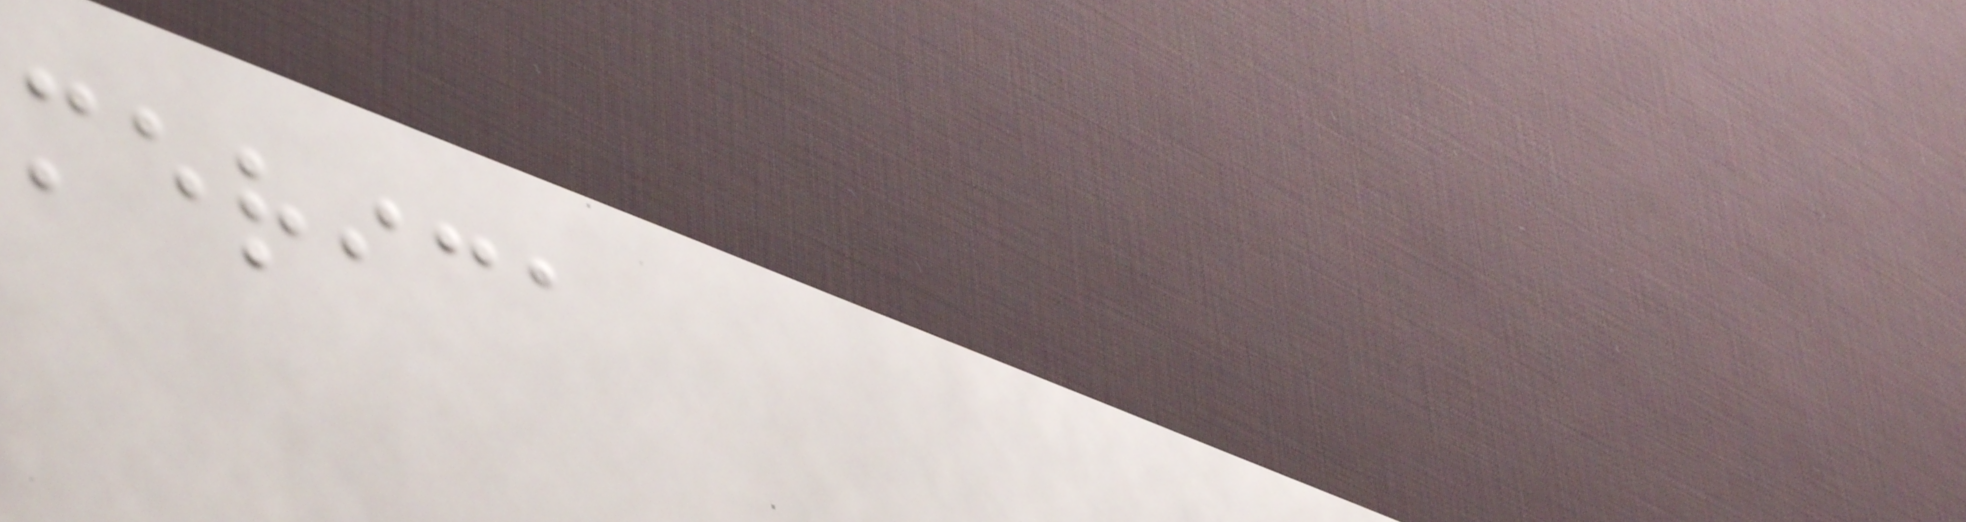merica
